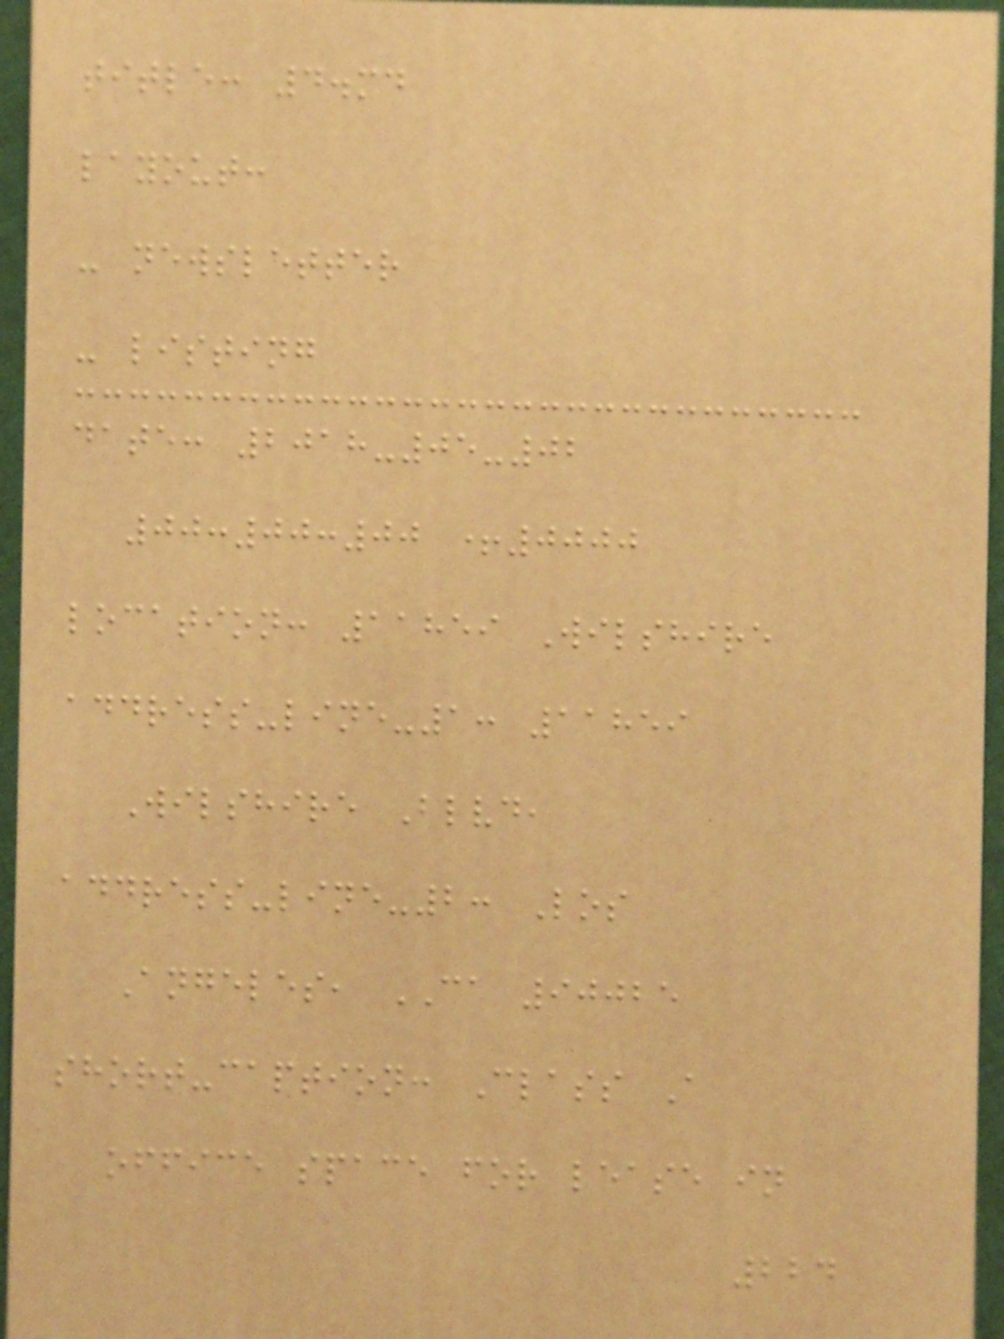title: 4.md
layout:
- newsletter
- listing
date: 2018-05-02
00:00:00 +0000
location: 11859 Wilshire
address-line-1: 11859
Wilshire Blvd,
address-line-2: Los
Angeles, CA 90025
short-caption: Class A
office space for lease in
224
